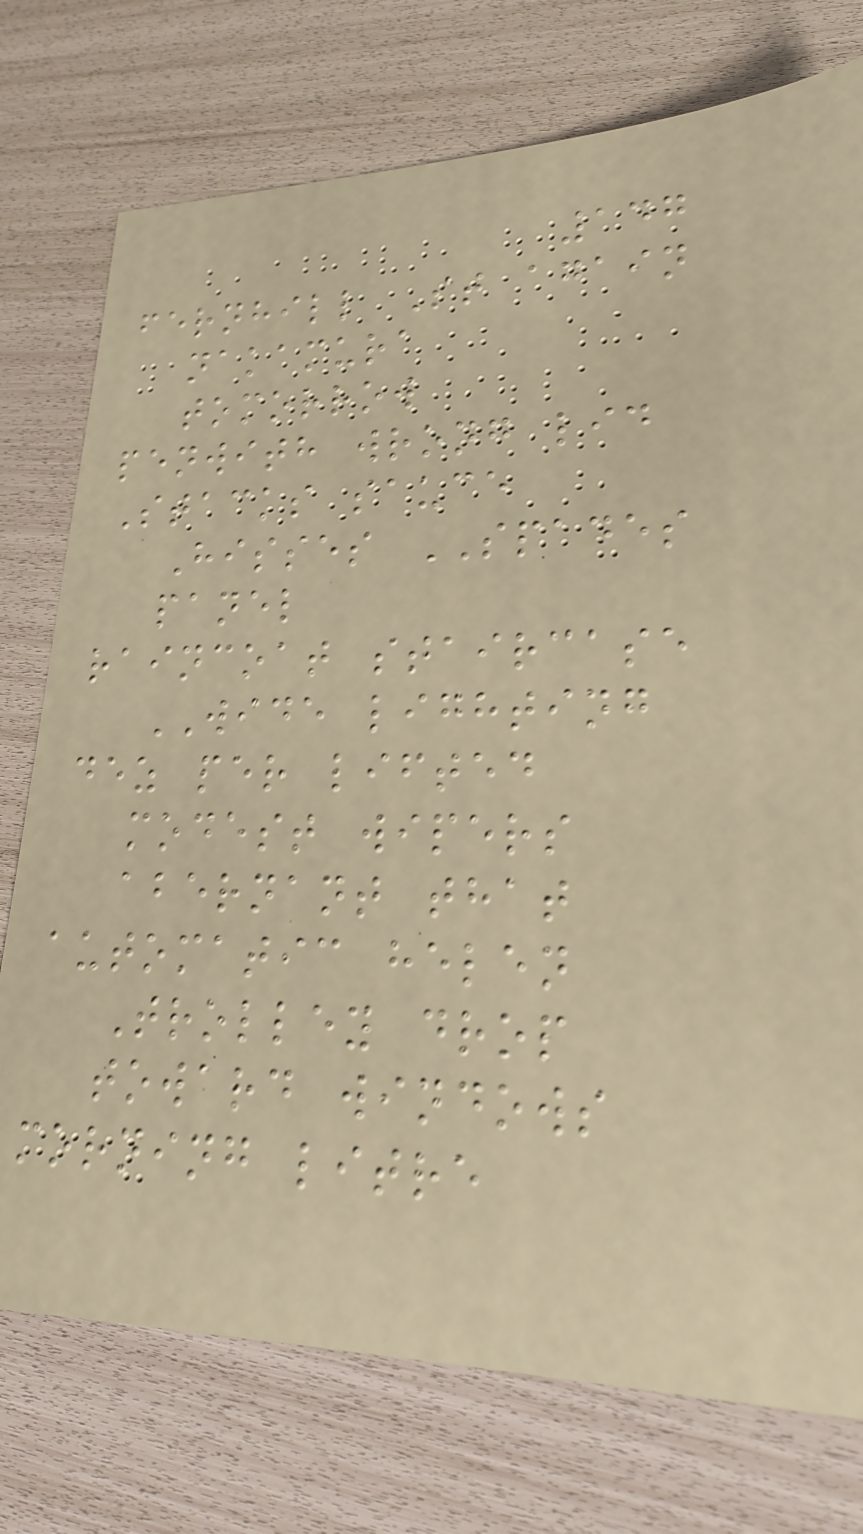147
fernhill St again
nakamura
tomorrow
penwith wrong lid
Stacks sauce
Hisses SPADES
panel
raincoat staircase
WIDE lighting
dez per lifted
modest wipers
abernant that
automatic helen
Trolley drop
toward windows
morning litre
